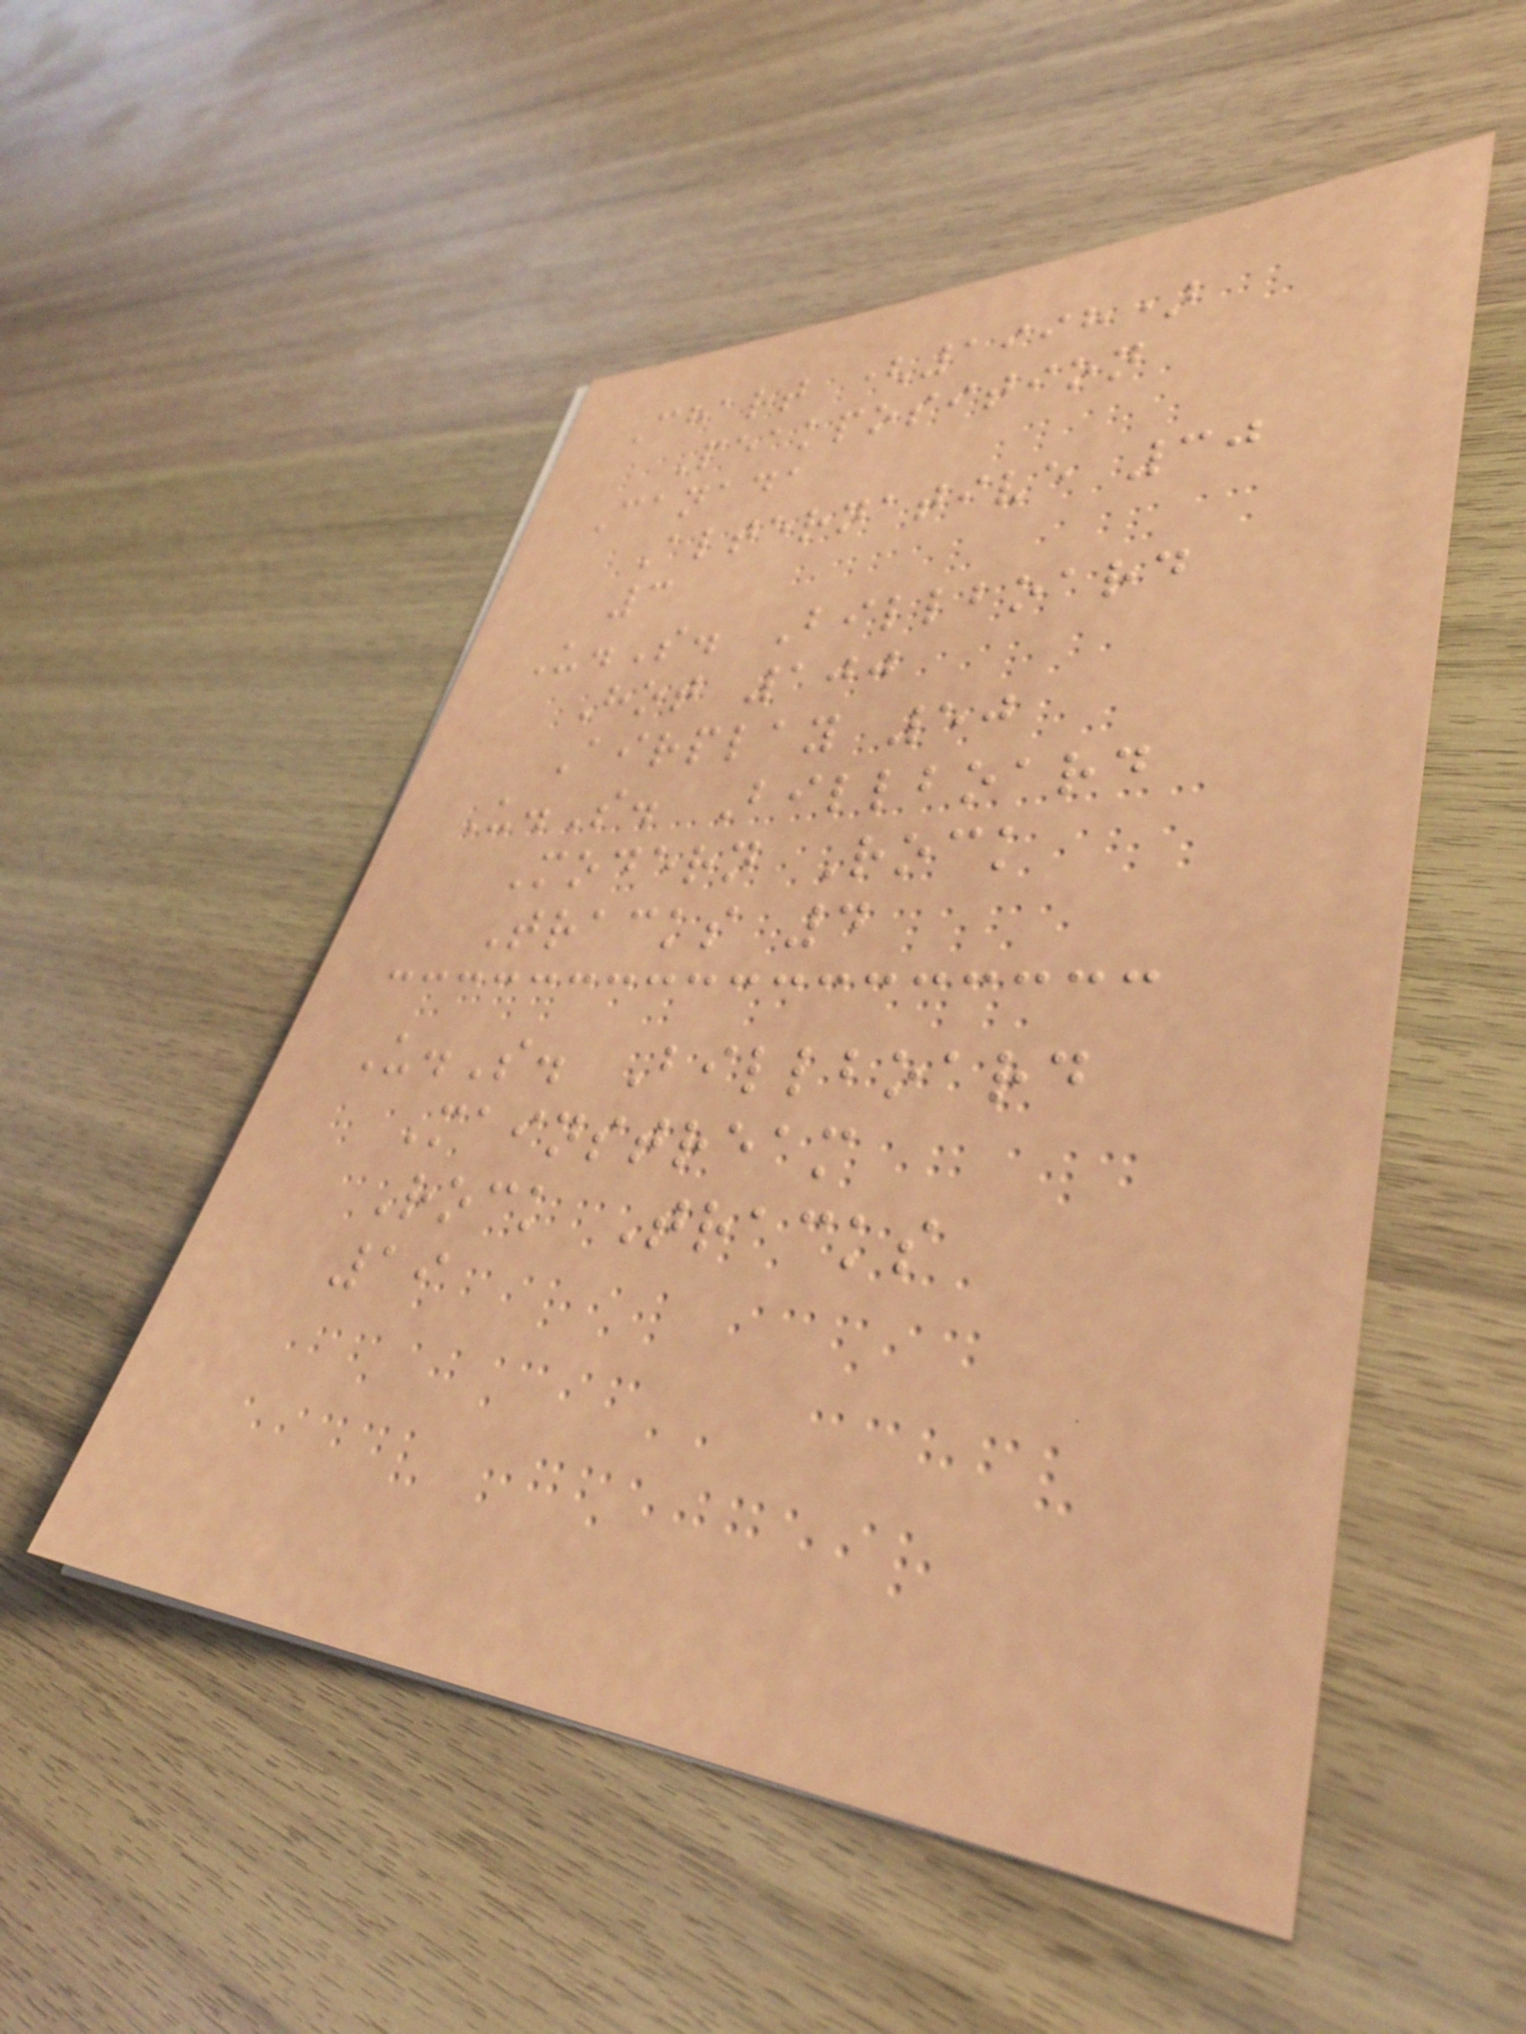Chart (1998)
Peakposition
Canada
Alternative 30
3
U.S. Billboard
Hot 100
Airplay 50
U.S. Billboard
Modern Rock
Tracks 4
U.S. Billboard
Mainstream
Rock Tracks
19
